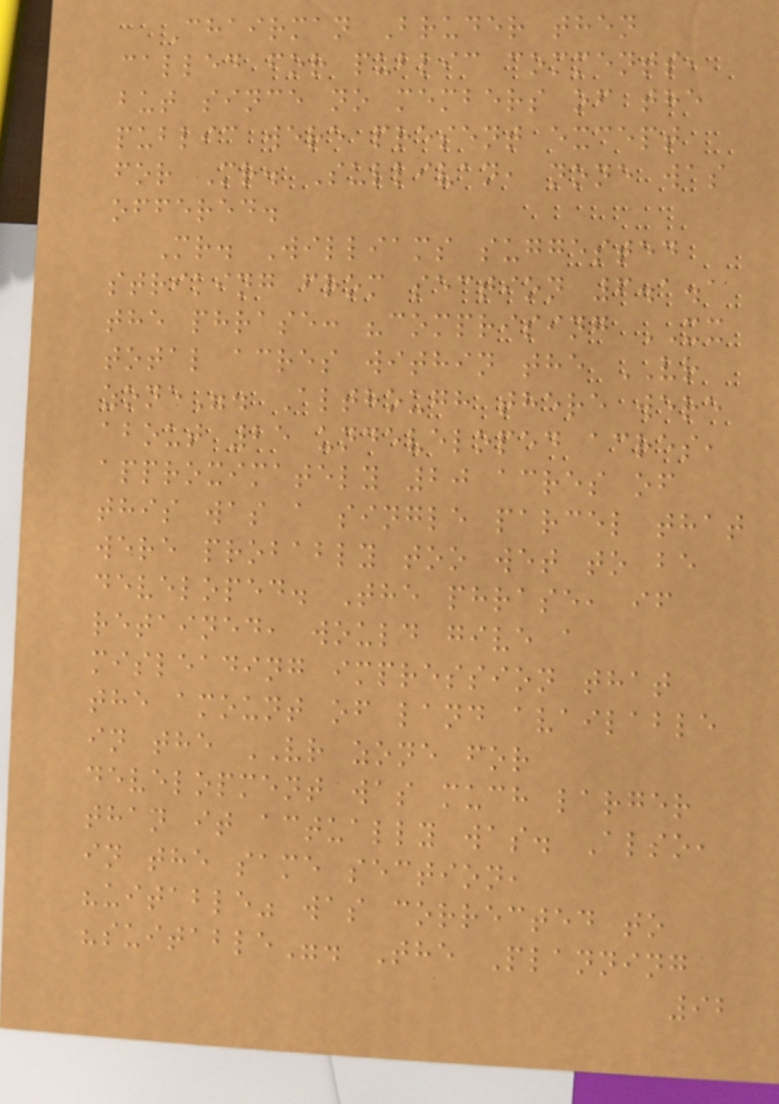Chairman Bruder then
called for public comments,
but since no members of the
public were present except
for Mr. Sullivan, none was
offered.
Mr. Williams suggested
striking from section 6.1.1
the phrase: "comprising XX
total acres within the VR
zone". Although there were
about 25 undeveloped acres,
approximately 20 acres of
this was a single parcel that
were probably too wet to be
developed. The phrase, if
retained, would give a
misleading impression that
the amount of land available
in the VR zone for
development was much larger
than it actually was. Also,
in the same section,
"uitable" was corrected to
"suitable". The Planning
92
